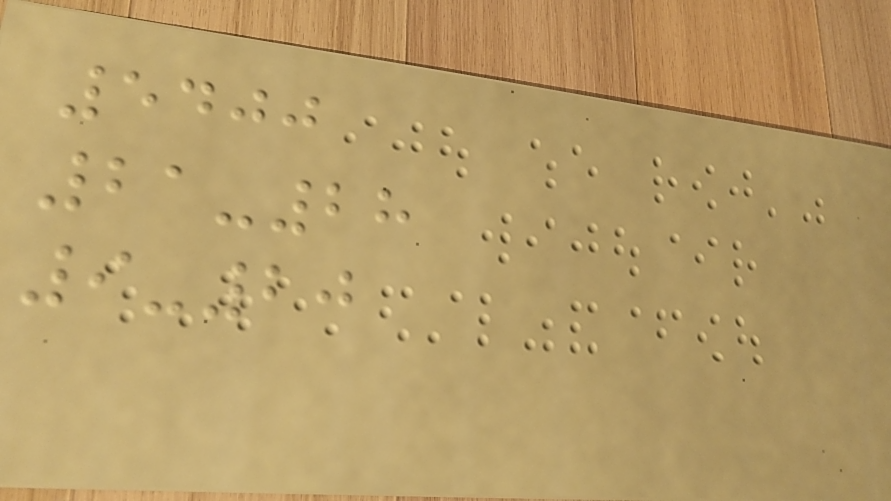5400
21-28
9-20
